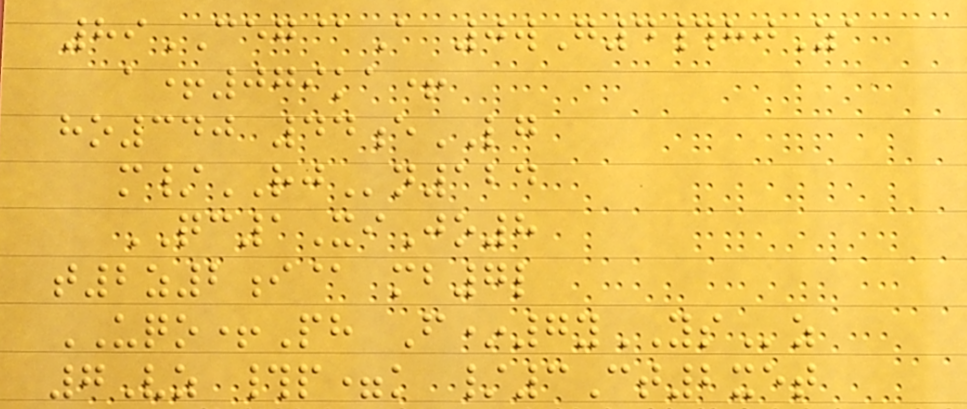89CEG@A 0wG4#hjZa
a+079ka+
ho340 44eLG
m/RJn124
QC1XiJo8
t2z2i@ mb7l
UQO+Ph F*7yYSz
7Vz #p=k /3Ct2xet
